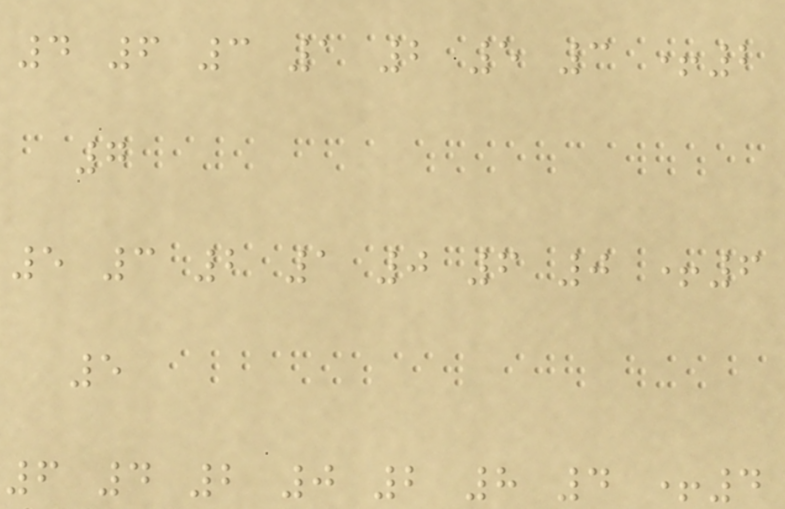4 6 3 1 2 5 3 +2
7
5 3 2 1 0 6 0 +6
5
6 4 2 0 2 8 4 +4
